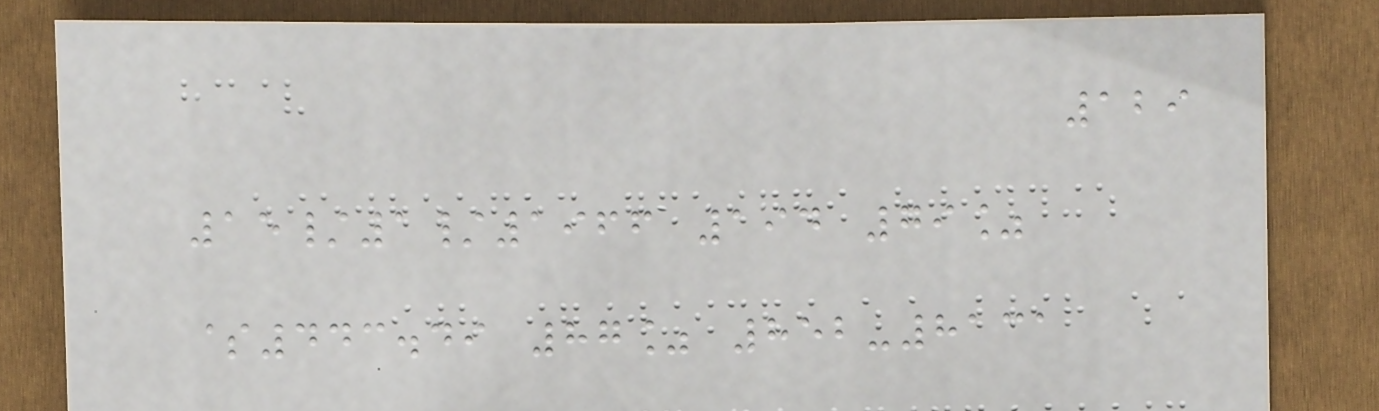129
15/1/1966 194 79%
$443.49 87% 852-8131
